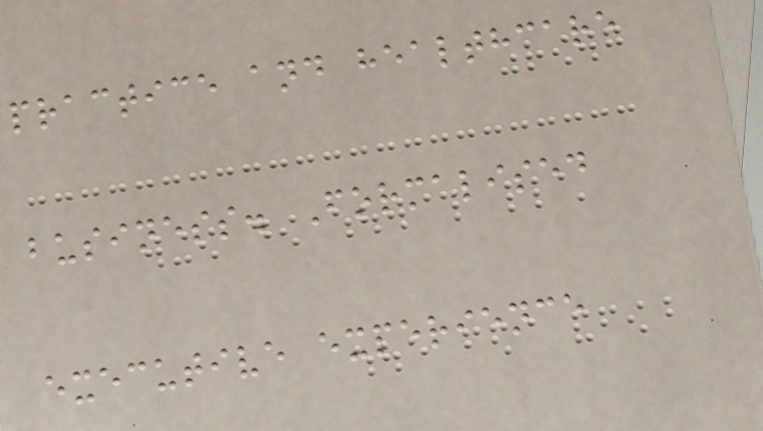practice and healthcare
business. Formalised
executive experience
